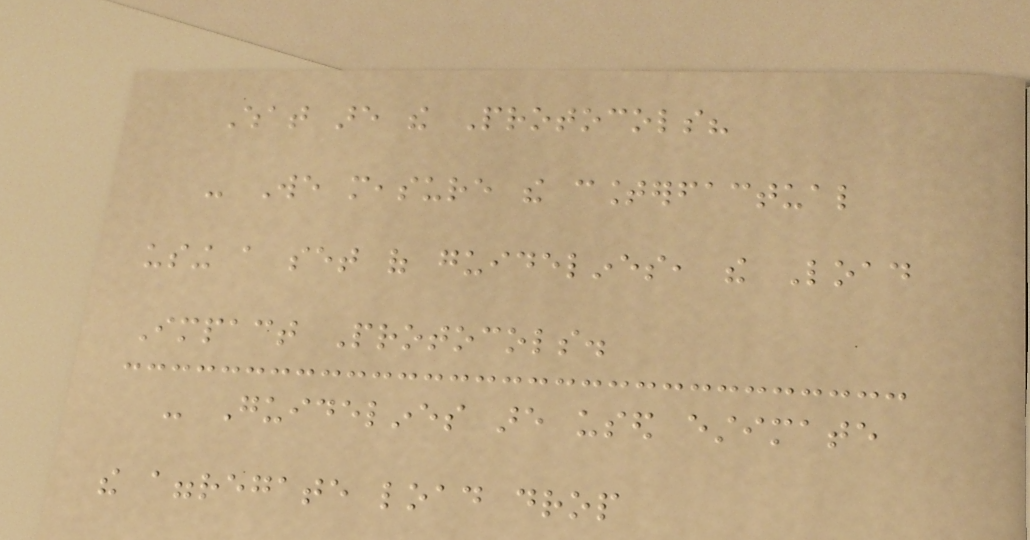What are the Protocols?
- We measure the counterfactual
using a set of guidelines, the Load
Impact Protocols.
- Guidelines are used estimate
the aggregate load drop
